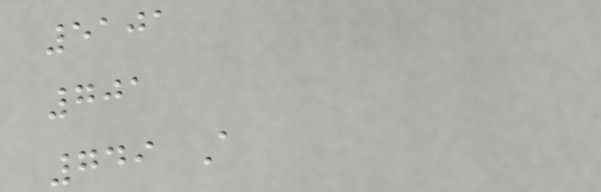5101
701
749 A
